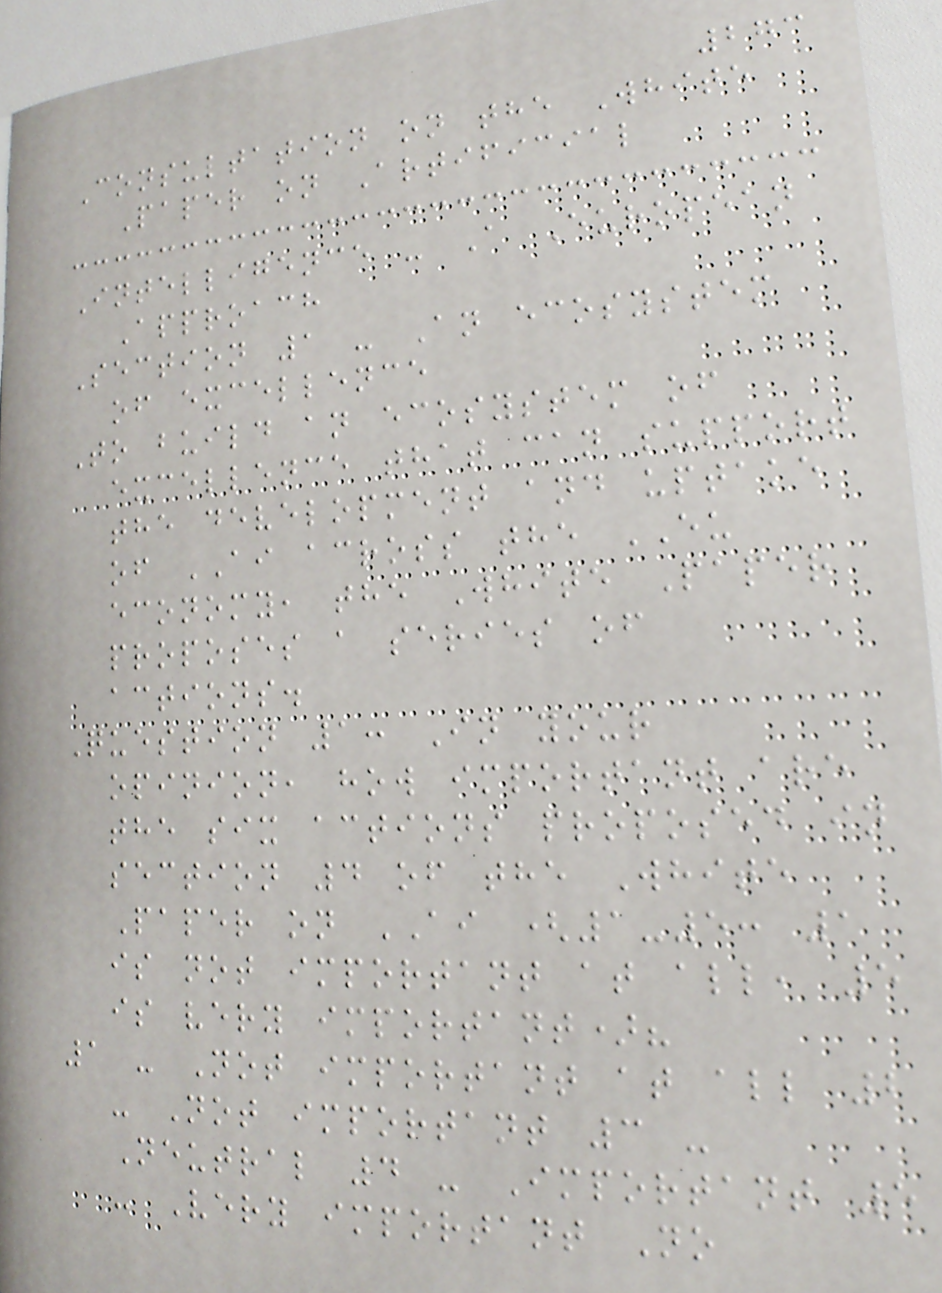273
Consultation on the White
Paper on Artificial
Intelligence - A European
Approach
Section 1 - An ecosystem
of excellence
To build an ecosystem of
excellence that can support
the development and uptake
of AI across the EU
economy, the White Paper
proposes a series of
actions.
Question 1: In your
opinion, how important are
the six actions proposed in
section 4 of the White
Paper on AI (1-5: 1
is not important at all, 5
is very important)?
1 - Not important at all 2
- Not important 3 -
Neutral 4 - Important 5
- Very important No
